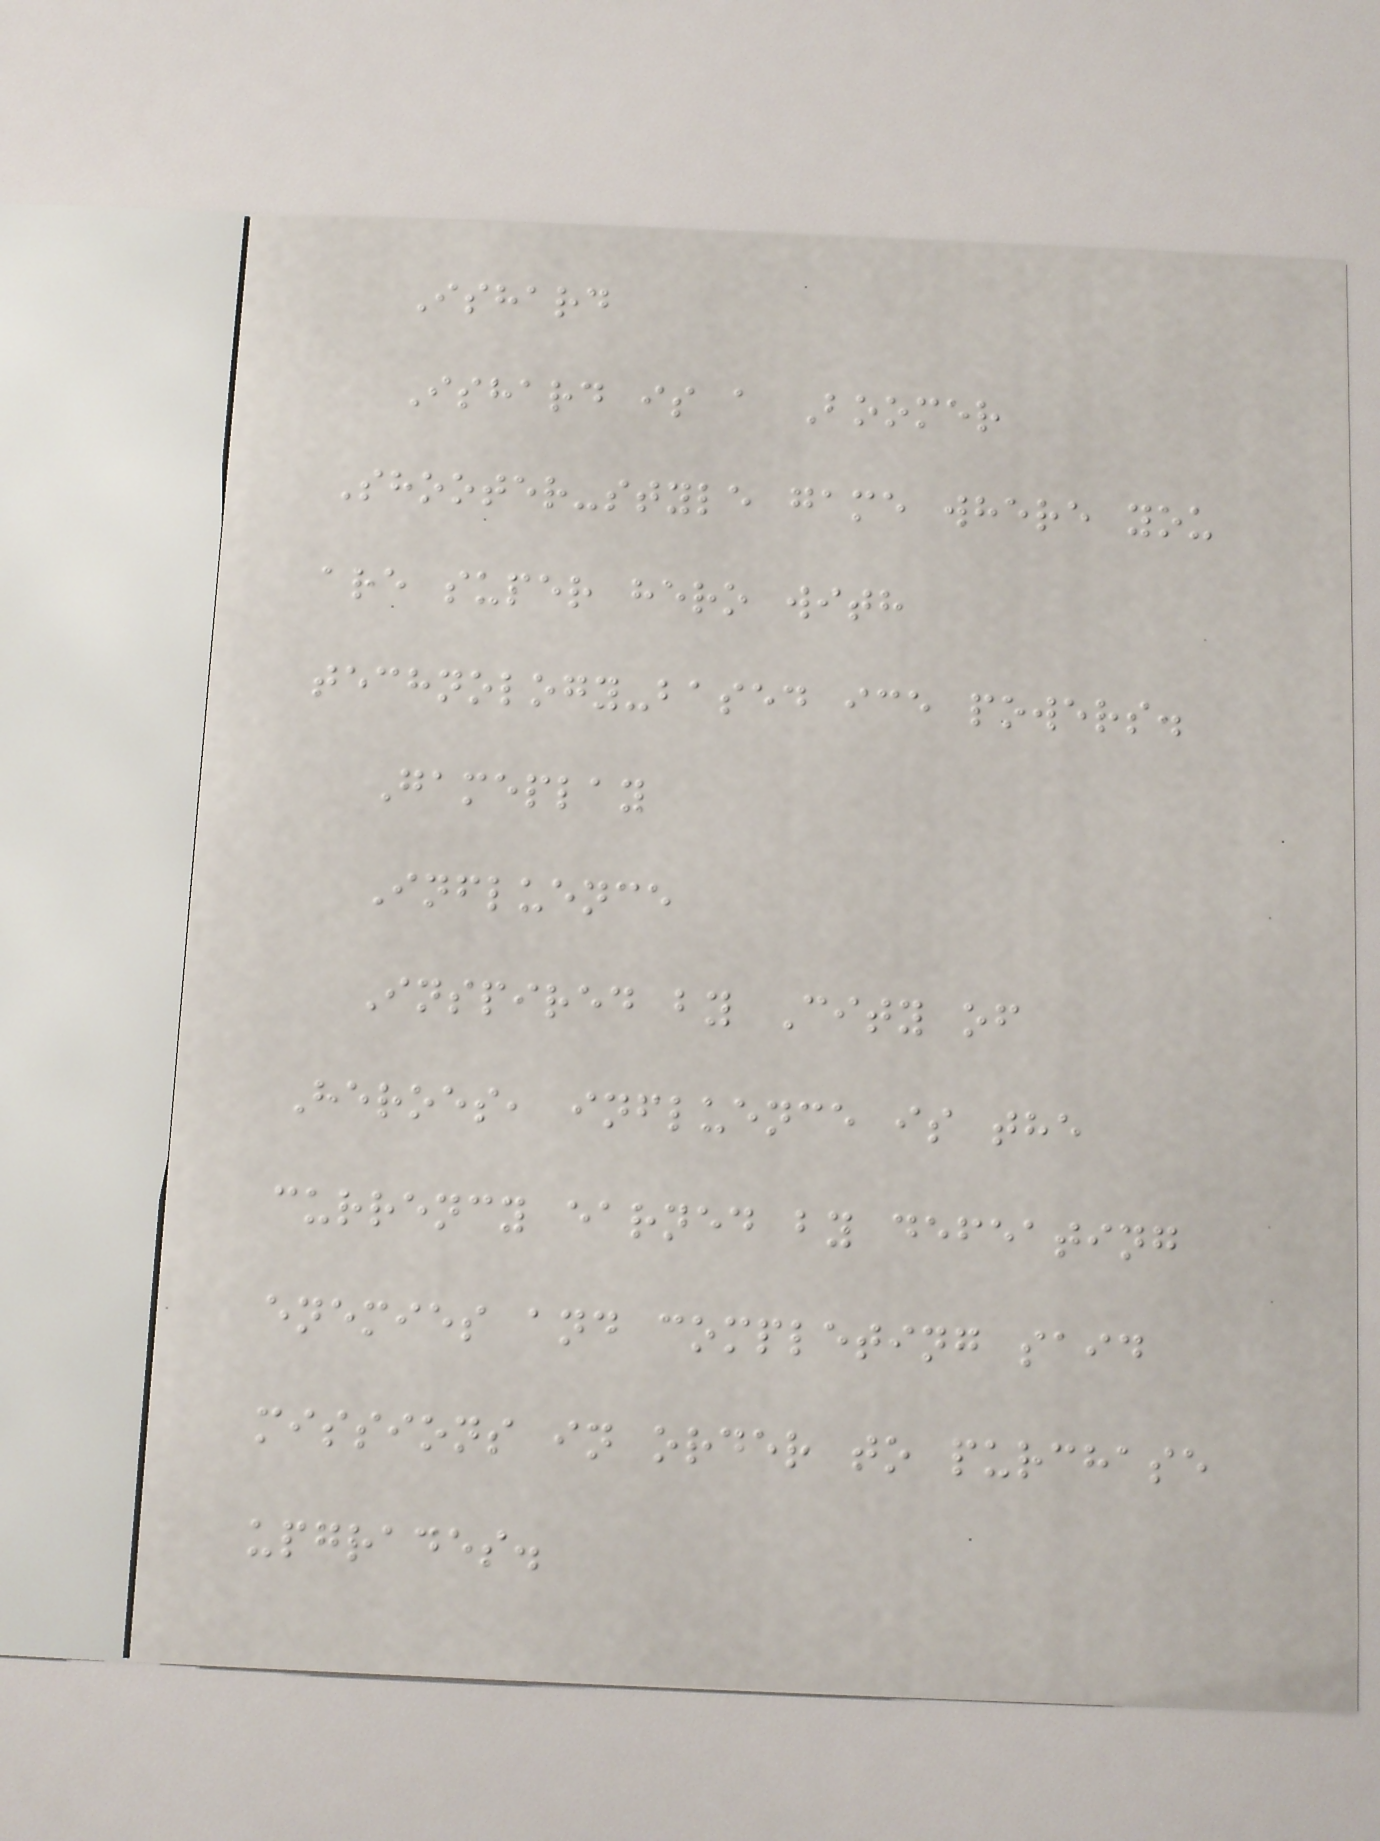Ishard
Ishard is a Boomer
Shooter-style game where you
are super hero with
technology-based ice powers.
Gameplay
Influence
Inspired by City of
Heroes, influence is the
currency earned by defeating
enemies and completing said
missions in order to purchase
upgrades.
